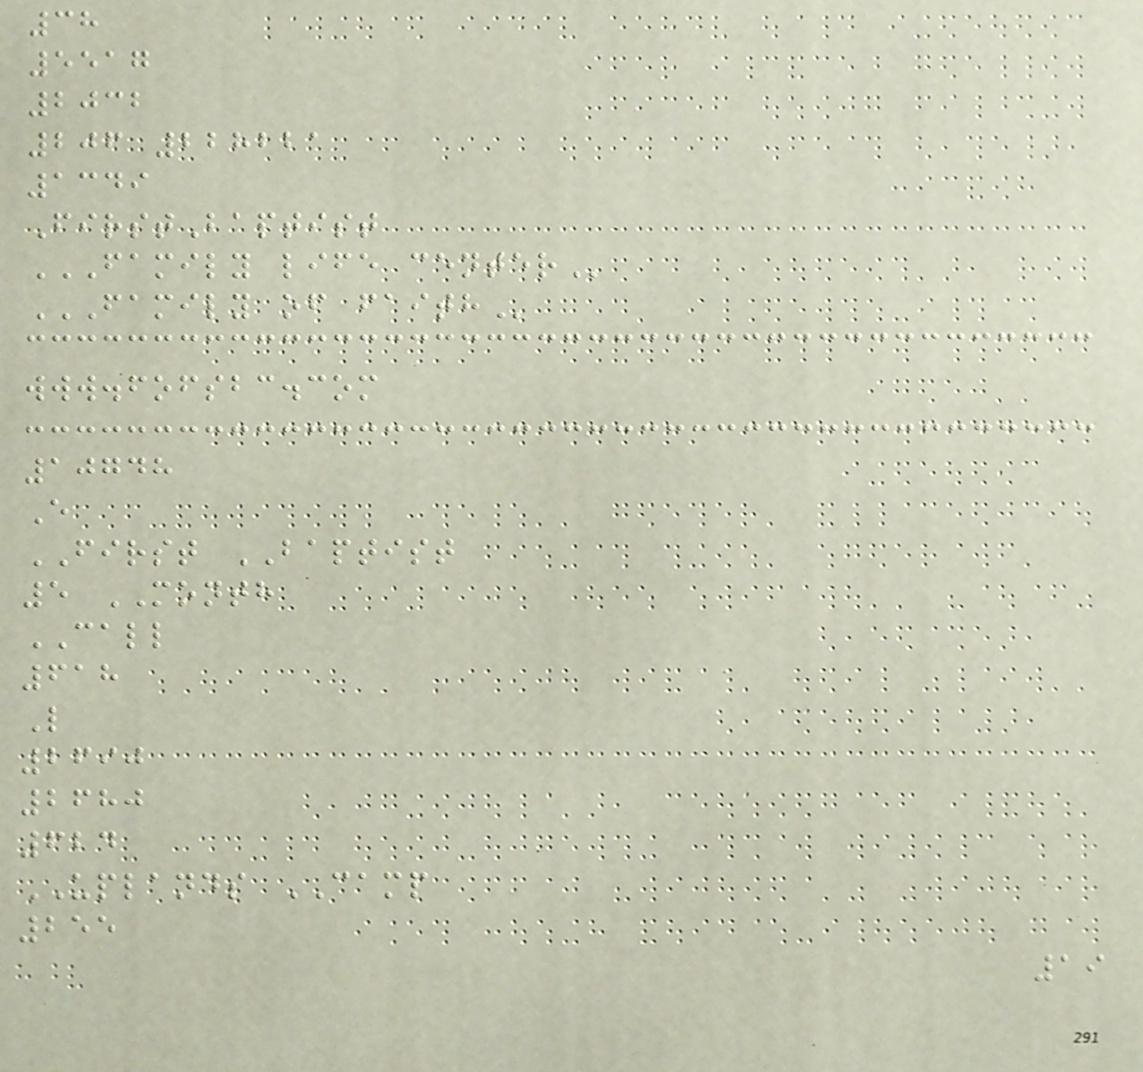38
5517
2032
206 228221
1349
FirstBaptist
FAMILY LIFE CENTER
FAMILY OF FAITH
www.fofsbc.com
10748
E
FIRST BAPTIST
5 MONTH
CALL
618
L
2690
2680
624
UPLANDS CAMP
255
19
